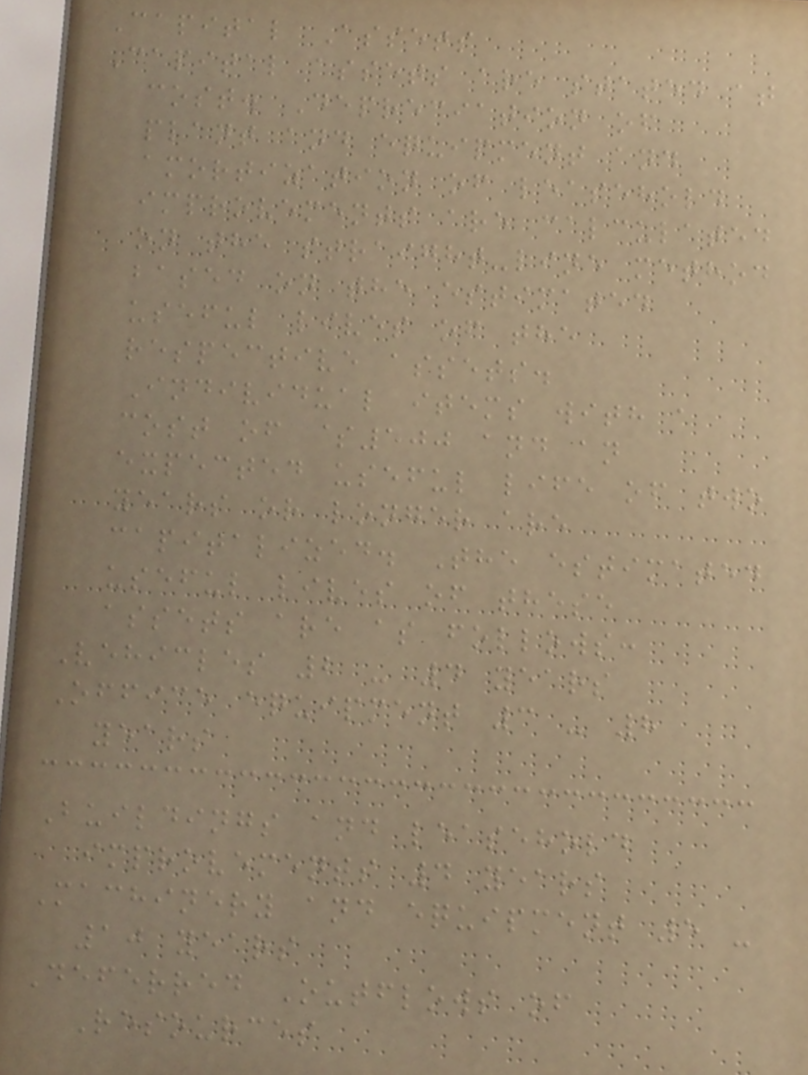Capital Assets
Capital assets are stated at
cost. Depreciation of
plant and equipment and
amortization of leasehold
improvements are calculated
on the straight-line method
based on the estimated
useful lives of the
respective assets.
Individual items with a
cost of $500 and an
expected useful life of two
years or longer are
capitalized. The estimated
useful lives of these
assets are as follows:
Vehicles 2 - 4 years
Office equipment 3 - 8
years
Buildings and leasehold
improvements 4 years
Machinery and equipment 5 -
10 years
Deferred Outflows of
Resources
